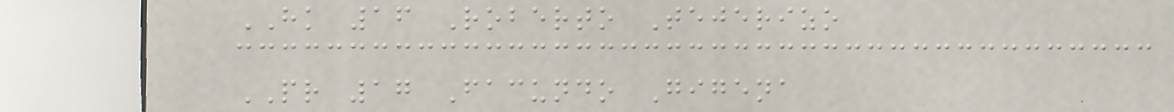HK 16 Roberto Tejerizo
PR 17 Facundo Gigena
